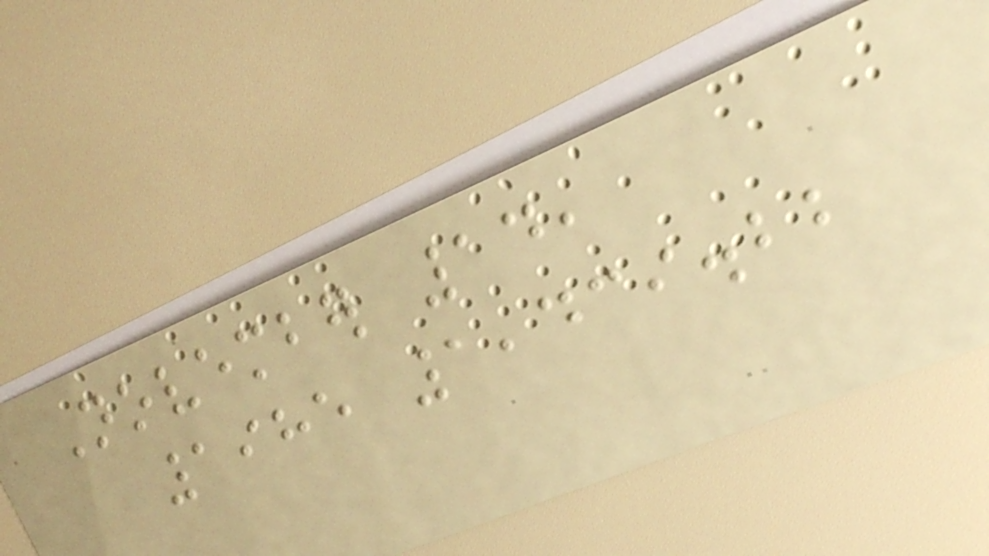November 14,
1985 1,439.22
